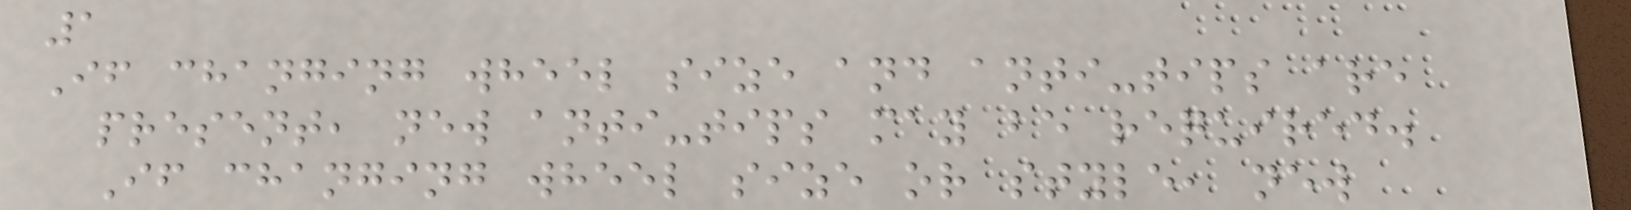1
If changing wheel size and anti-tips are
present, new anti-tips may be required.
If changing wheel size or style, new
